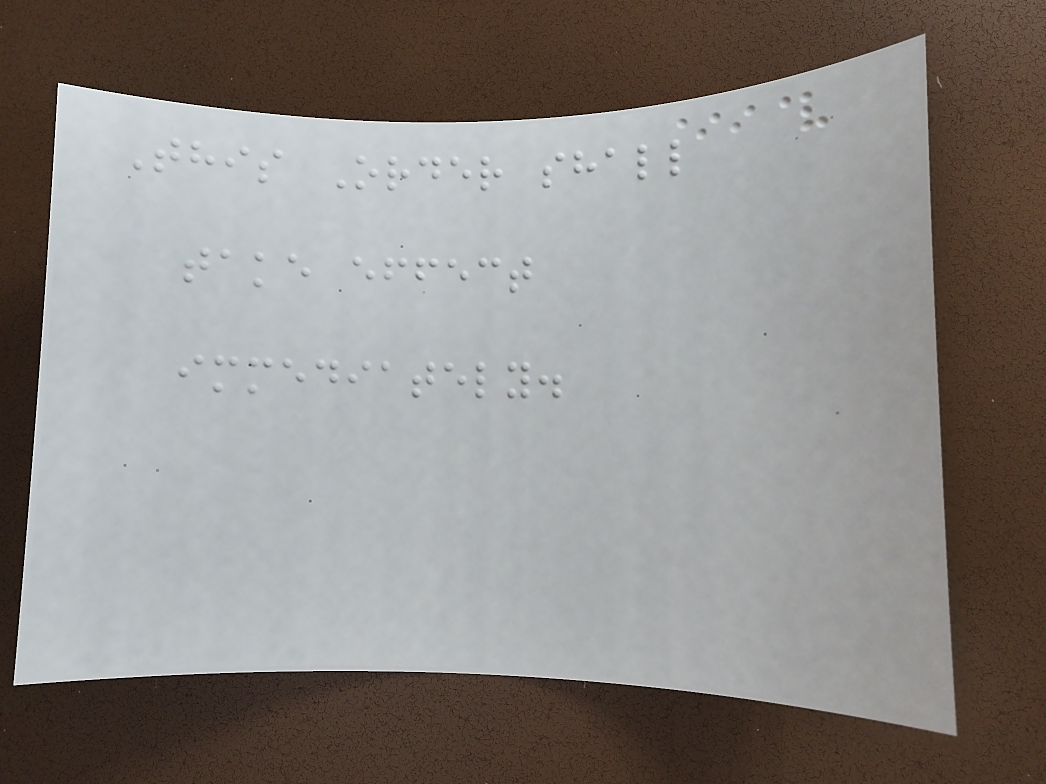This Order shall
take effect
immediately.
